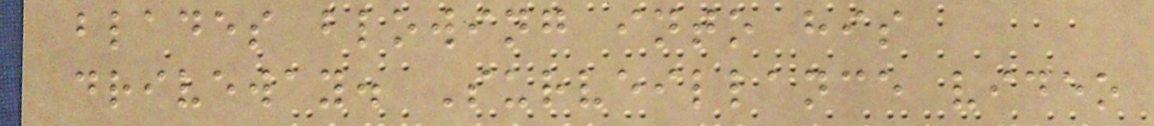blades blowing into his
driveway. Surveillance video
